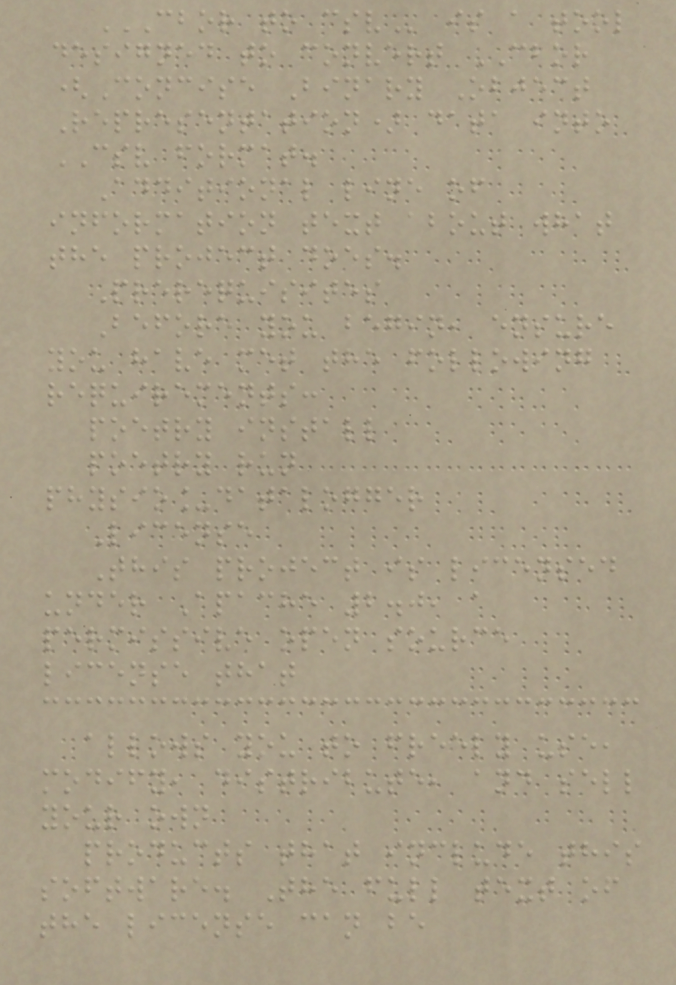CBOR TO CSV is a tool
designed to convert CBOR
(Concise Binary Object
Representation) data into
CSV format.
Additional line of
information text about what
the project does.
Prerequisites
Before you begin, ensure
you have met the following
requirements:
poetry install
poetry run
physio_datalogger
License
This project is licensed
under Apache 2.0, a
permissive open source
license that
allows you to freely use,
modify, distribute, and sell
your own
products that include this
software. The full text of
the license can be
